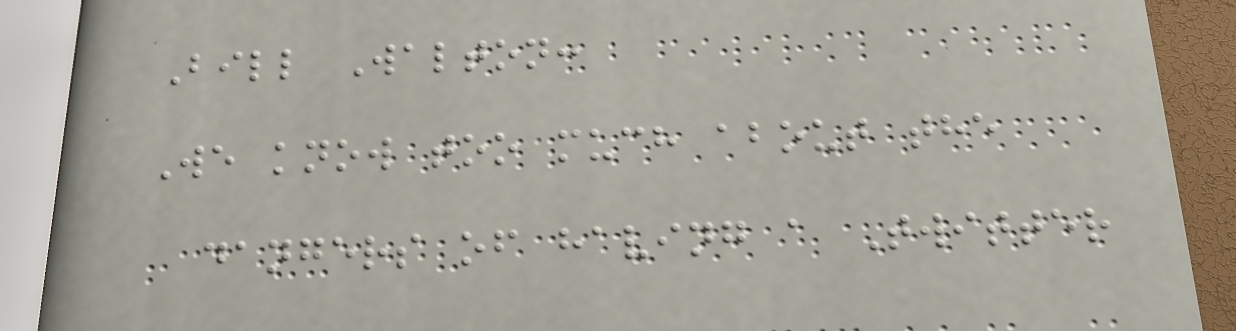Bill Walton:
We know too much about the
dangers of having a Twitter
